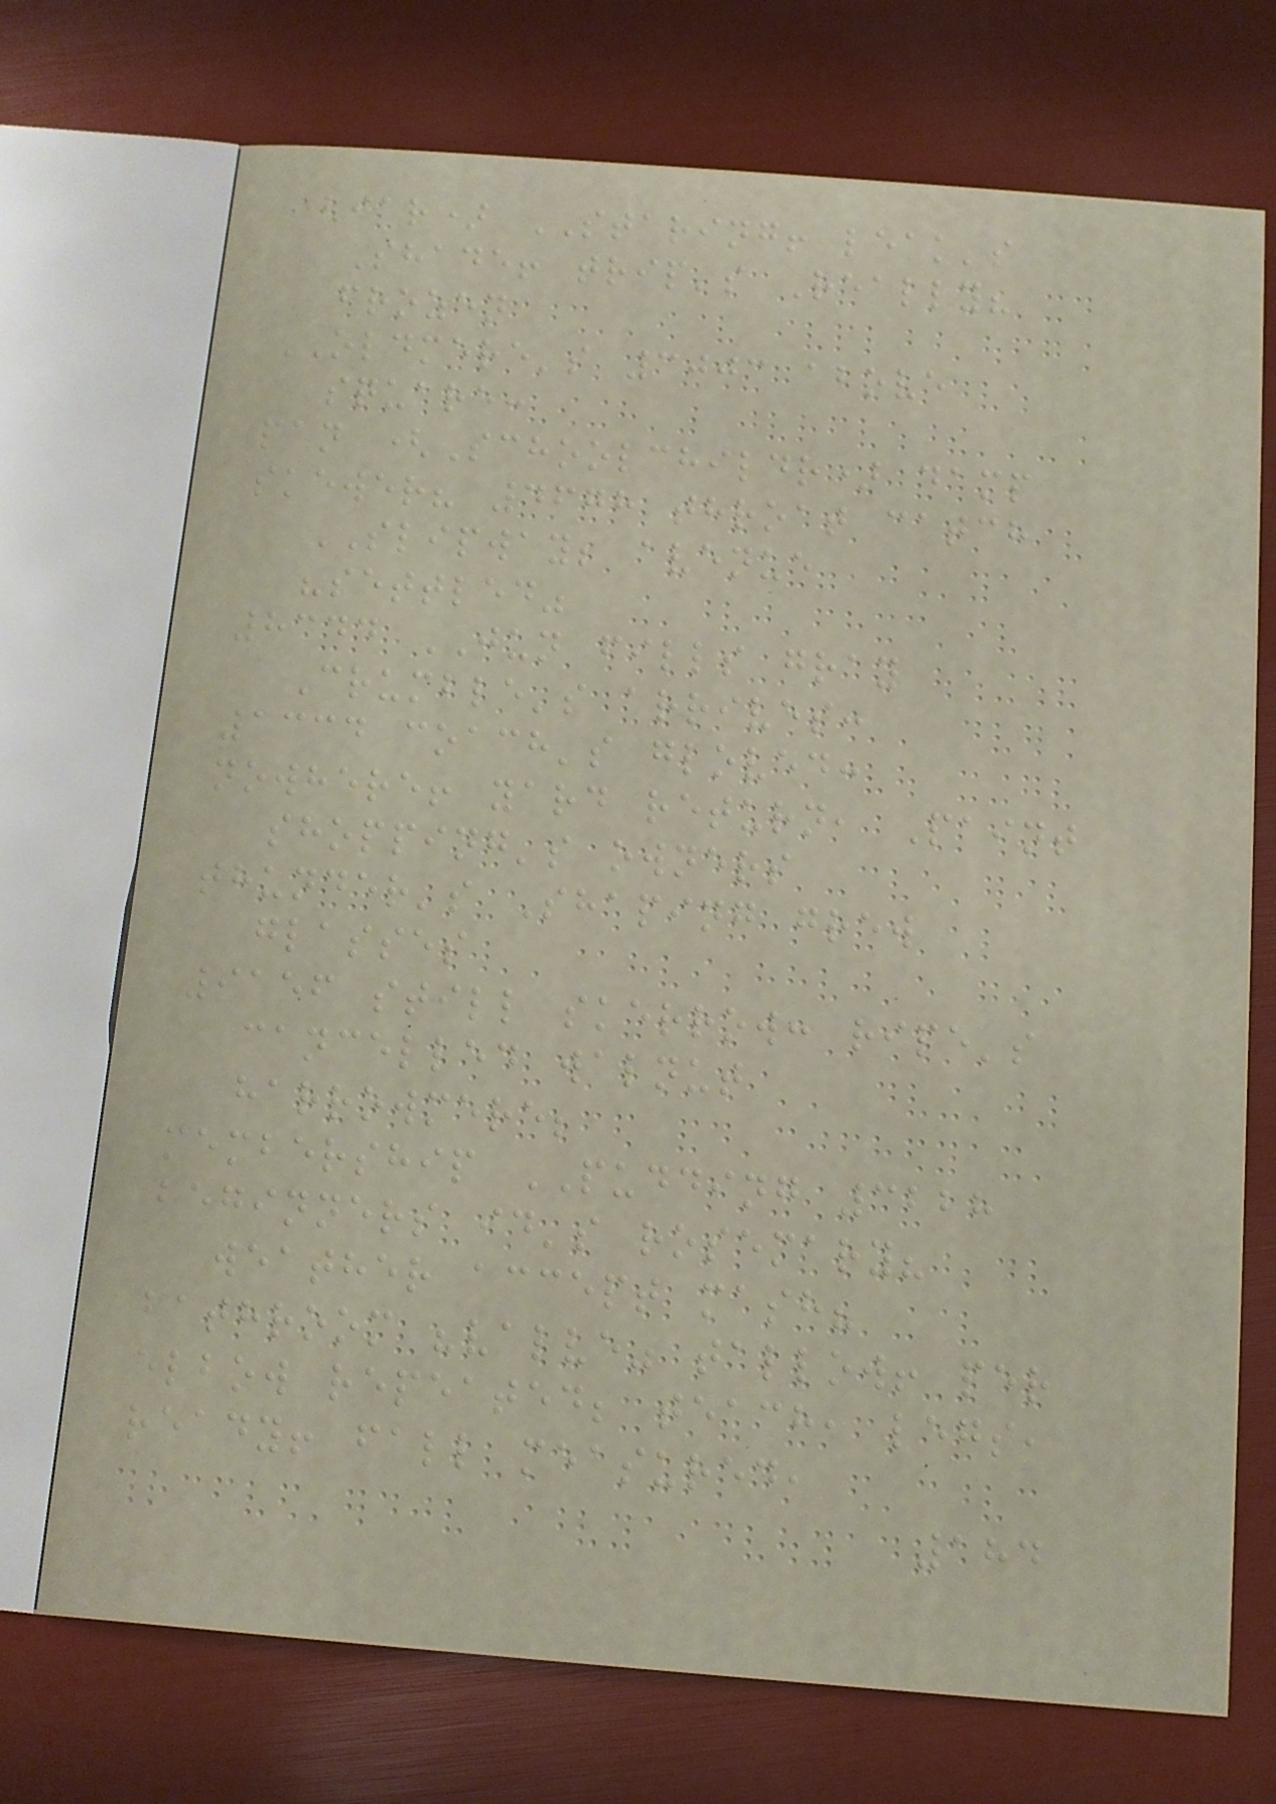(jar) STARING! leak's
Shade! trip's Really?
frozen
OLDMERE's 3003 above
square:
pan (Schoolchildr) damp
skewer? 4678 throat catch
SLIPWAY; avenue
"settled"
8344 JUN fills gray
Crumble's arrives:
1334 coach's gloved:
nowhere! yard return, Paint
shopping's owners
thunder's Shaping grew
glasses
9156 still skerrow: ripe's
cancelled walnut
harrowmere;
membership PUDDING 3228
beginners id's rosemary?
weather accept mash?
bathroom "valve" tallow! per
elbow repeated; teach, legs,
ready! fall measured,
184
